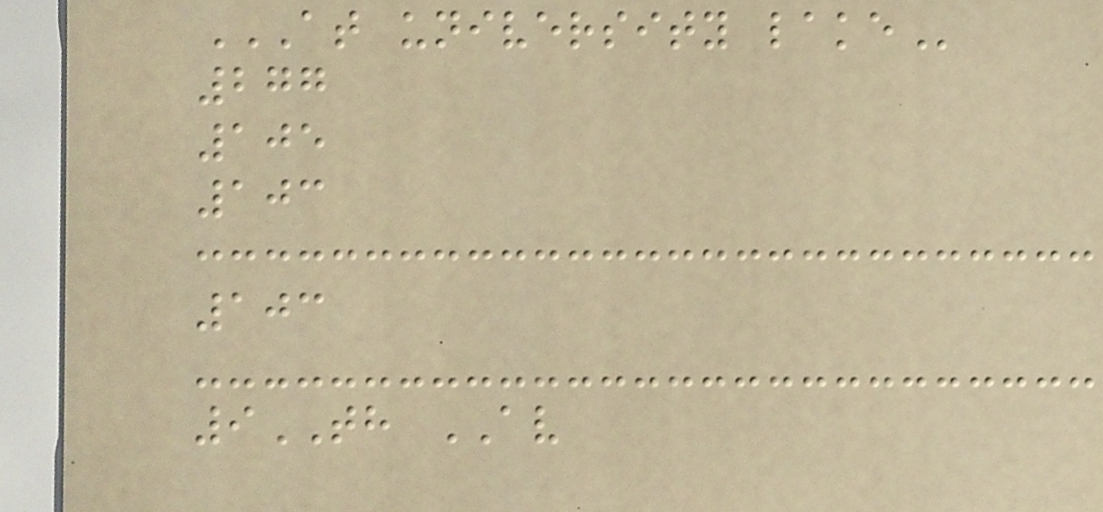AT UNIVERSITY LAKE
277
105
103
103
9TH AV
